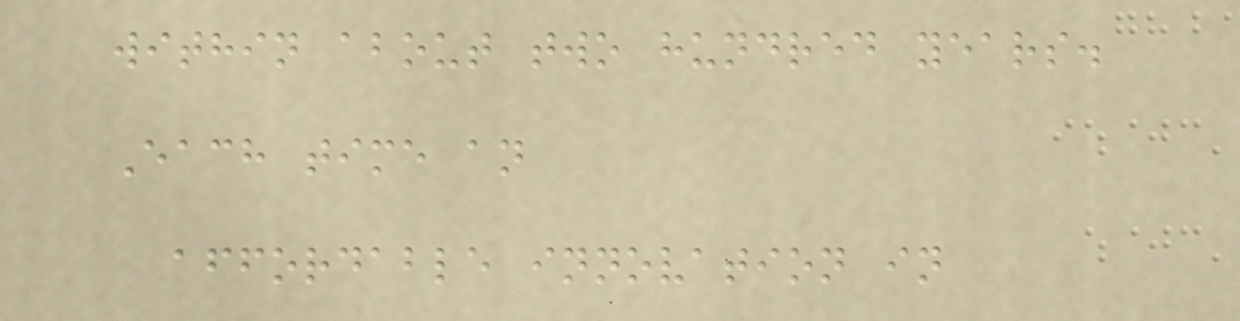within about two hundred years.
Each time an
affordable innovation in
